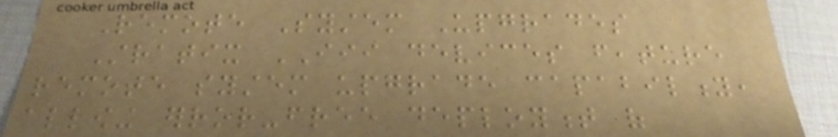Remote System Upgrades
Stratix III devices feature
remote system upgrade capability,
allowing error-free deployment of
